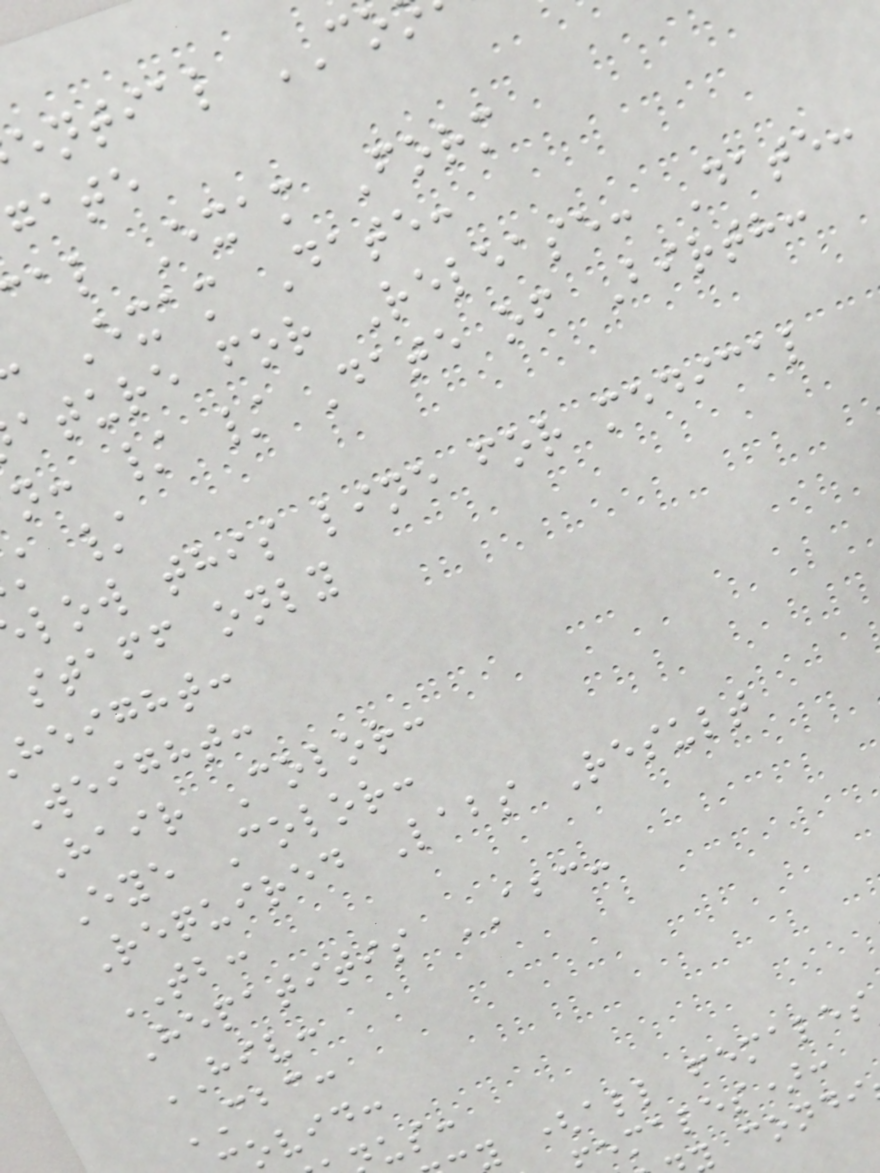ential CO
gate
al Exam Form
Exam Date:
ature for Release: Date:
n: / / Date of Birth:
low this line for medical
staff only
height:
Weight:
Hair Color:
Eye Color:
Required Labs Result
TB:
Hepatitis ABC:
HIV:
CBC:
ovid:
y (all females
emales):
